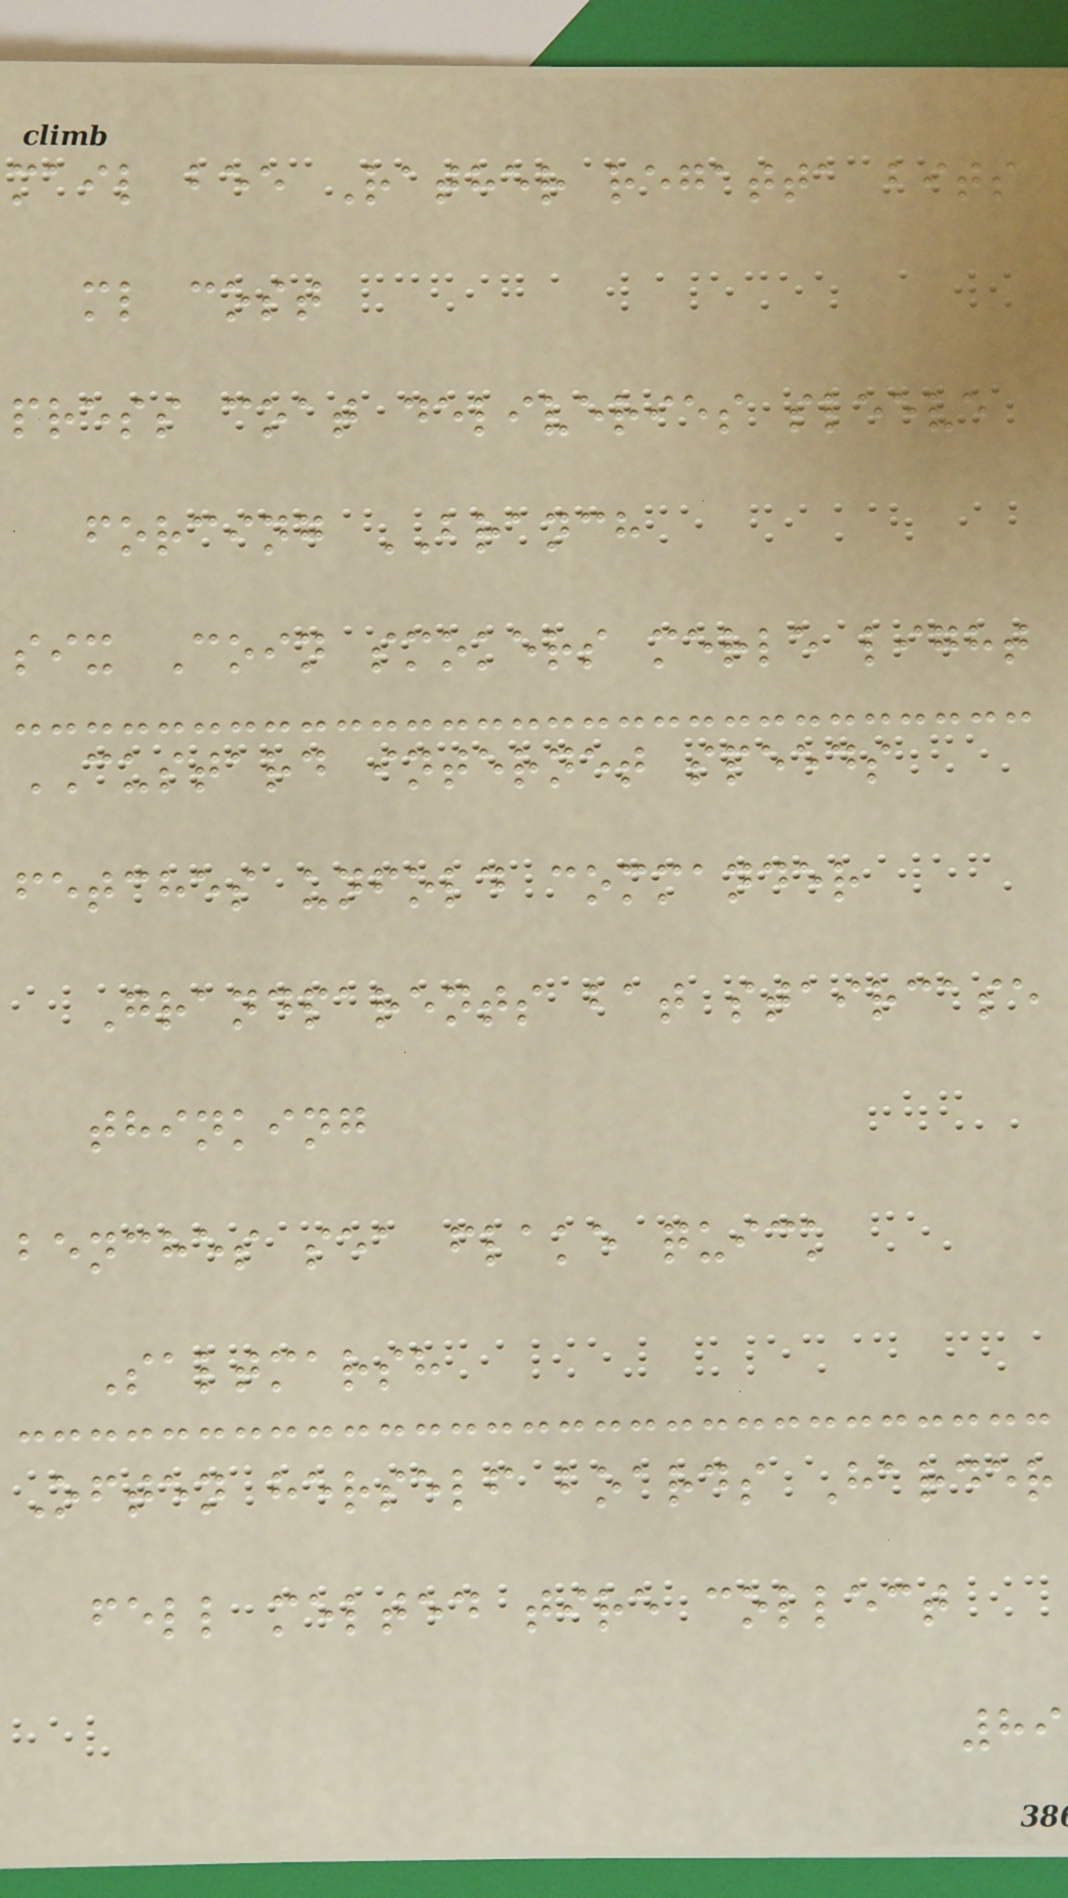mail bee Rather regatta bits
ml cost
press coat deliveries sleeve
forcing BRANCH
six Coin smokers merle light
CUSTARD internet speeds
fetches unfold commander
Grandparents bat staircase
thinking
benches sea flake quick
Saltmarsh
Often herself boards Harder
fell melted tire collect
89
